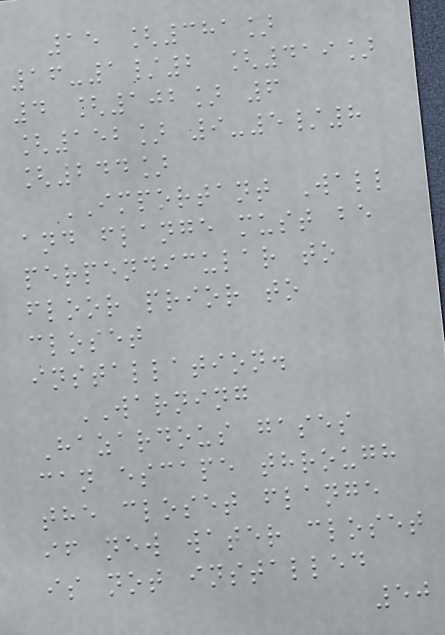15 [381]
16-1/2 [419]
4 [102] 6
[152] 9-5/8
[244]
IMPORTANT Wall
and flange must be
perpendicular to
floor prior to
closet
installation.
WARNING
Hazardous gases
can escape through
the closet flange
if new water closet
is not installed
50
